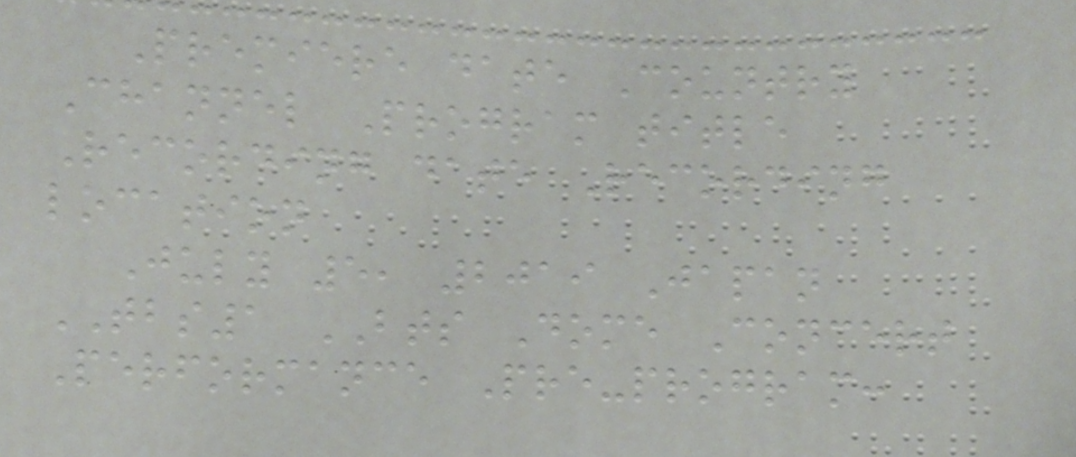Premiere date Country
Channel Program title
Recording date Recording
location
July 5, 2019 Japan
TBS1 BTS Dome Concert
Performance Pre-program:
